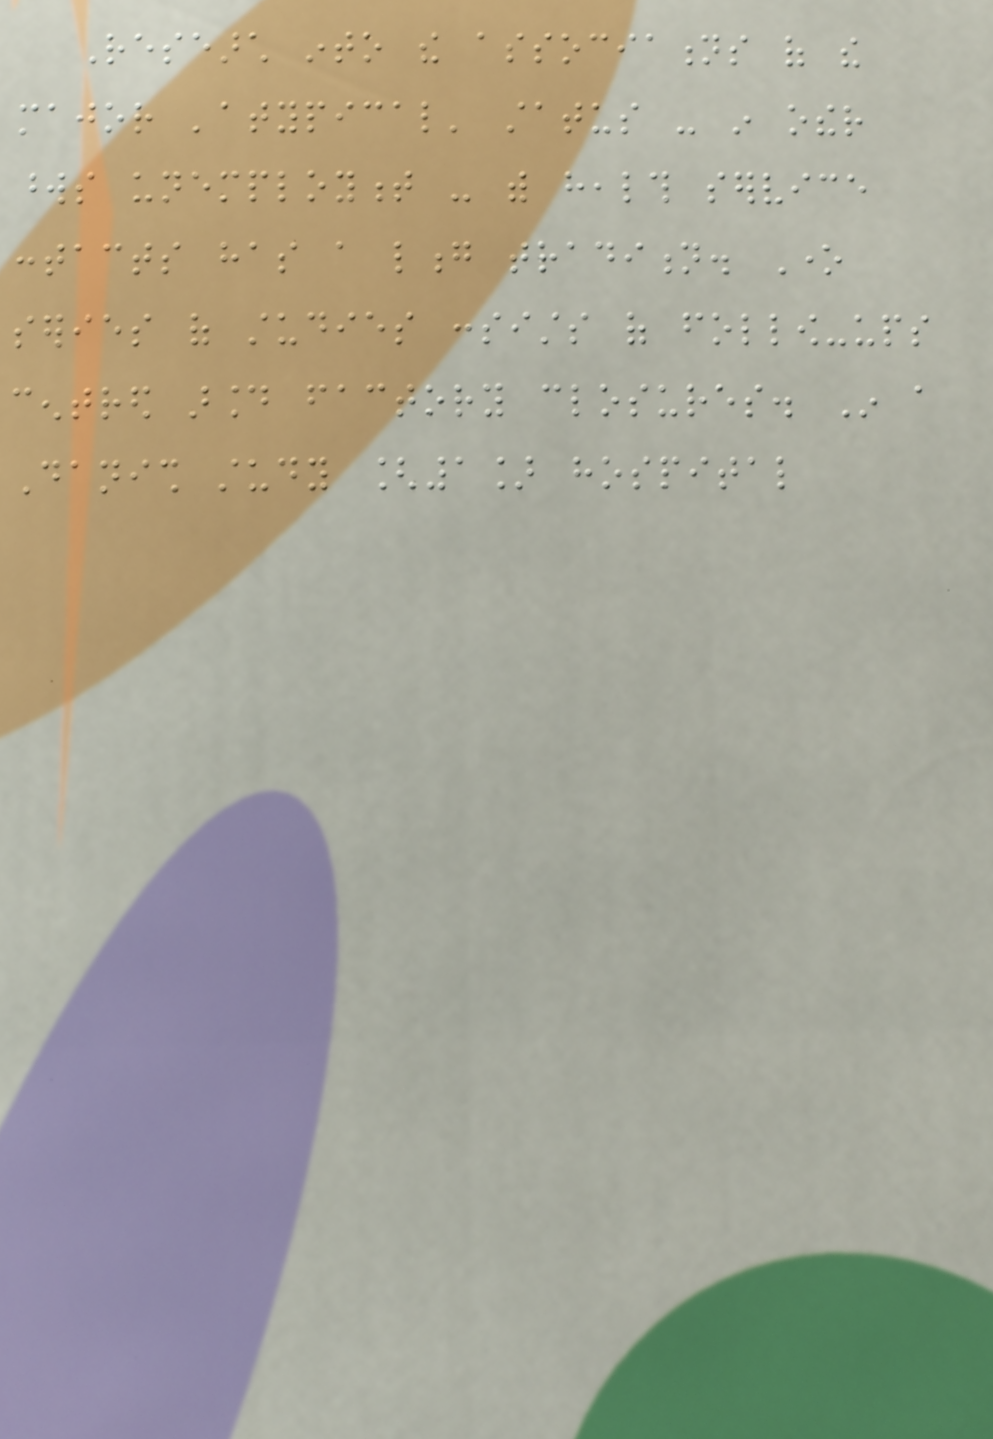Research into the associations of the
major 'atypical' status - in other
words unemployment - with health service
contacts has a long tradition. One
series of studies consists of follow-ups
centred around factory closures. In a
Danish study [1] hospital
